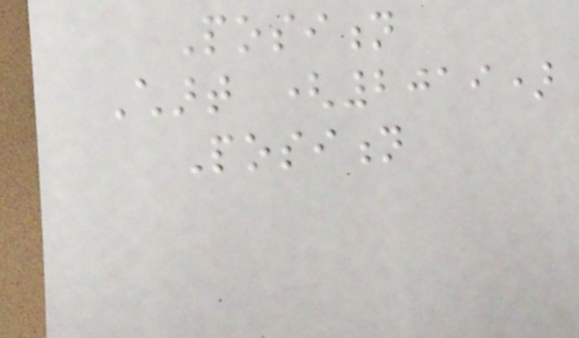Position
Chart (2019)
Position
